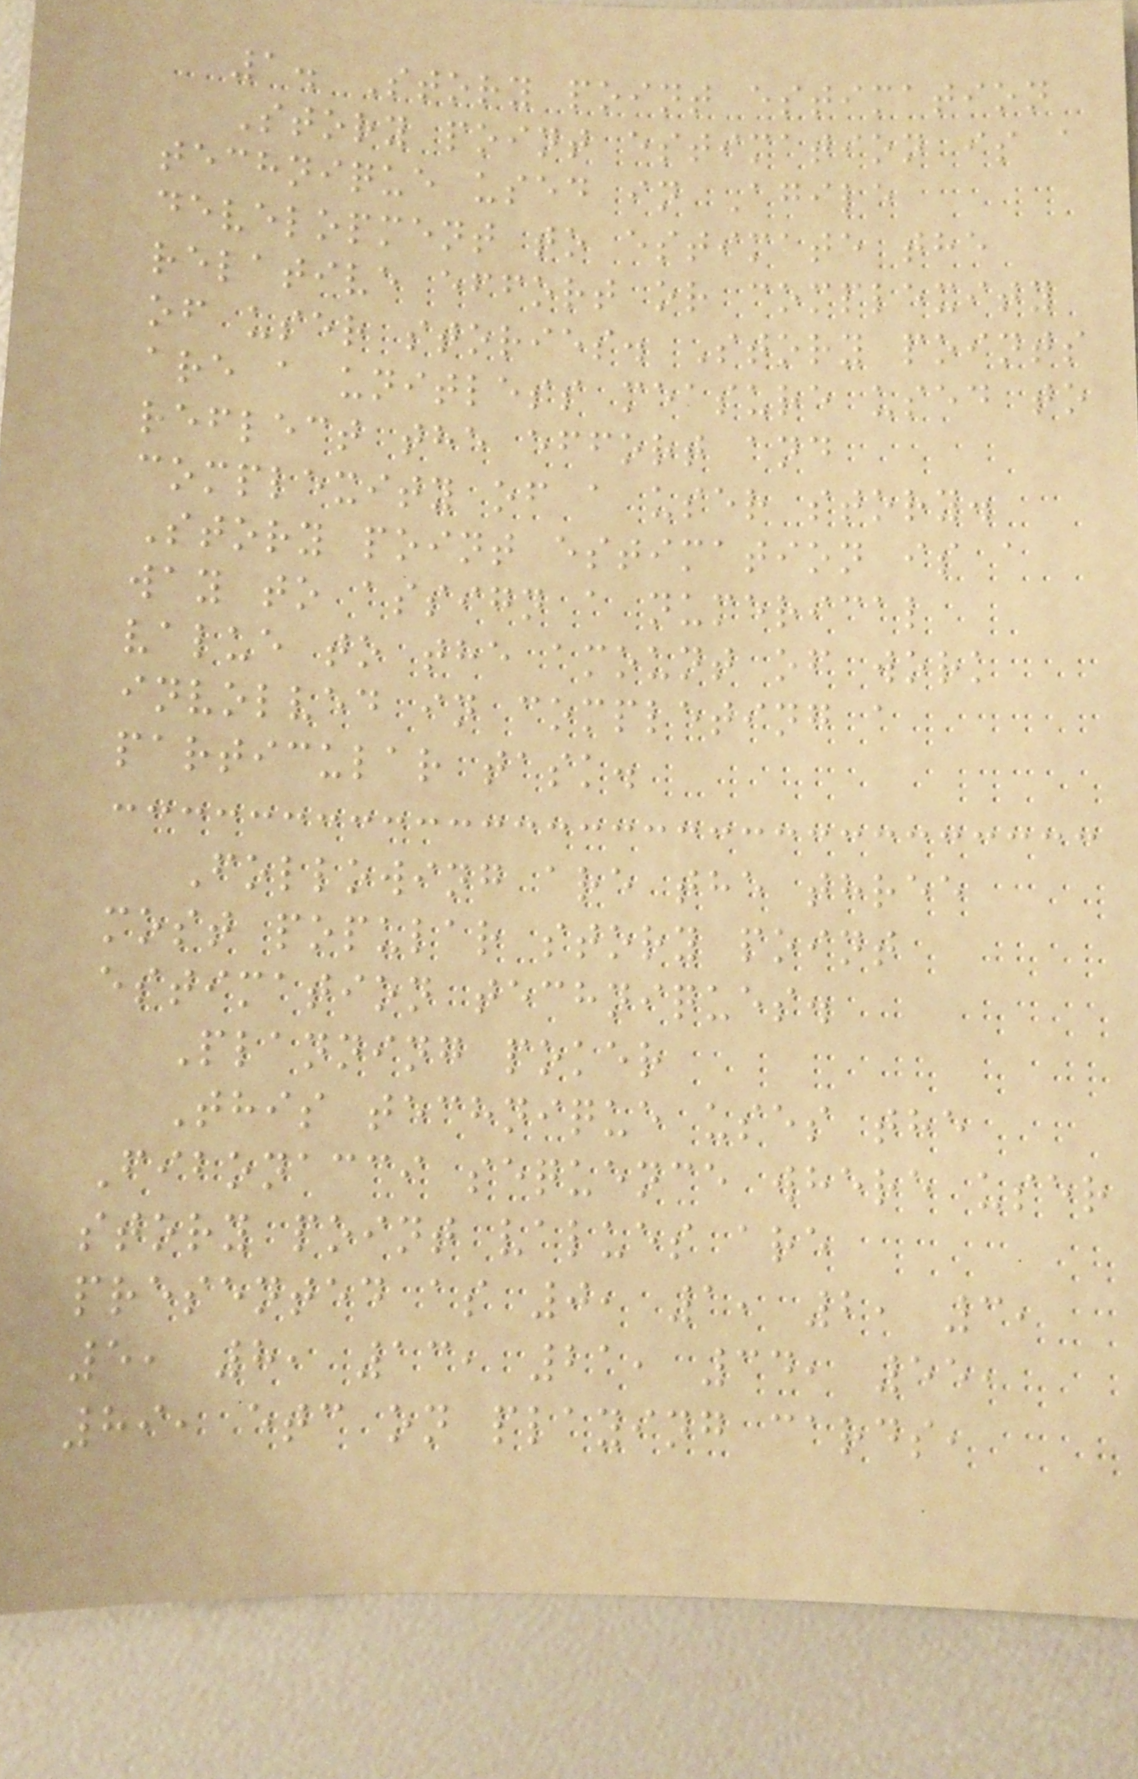1. Story point estimation
Story point estimation is a
technique used in Agile
development to estimate the
relative effort or complexity
of user stories. Story points
are a unitless measure used to
reflect the effort and
complexity of a user story.
Story point estimation is a
way to assign a numerical
value to the amount of work
involved in completing a
particular task.
Following are the three
most popular story point
estimation techniques.
Planning poker
This technique uses the
Fibonacci sequence where user
story point values are
presented as 0, 1, 2, 3,
5, 8, 13, 21, 34, 55,
89, etc on playing cards,
